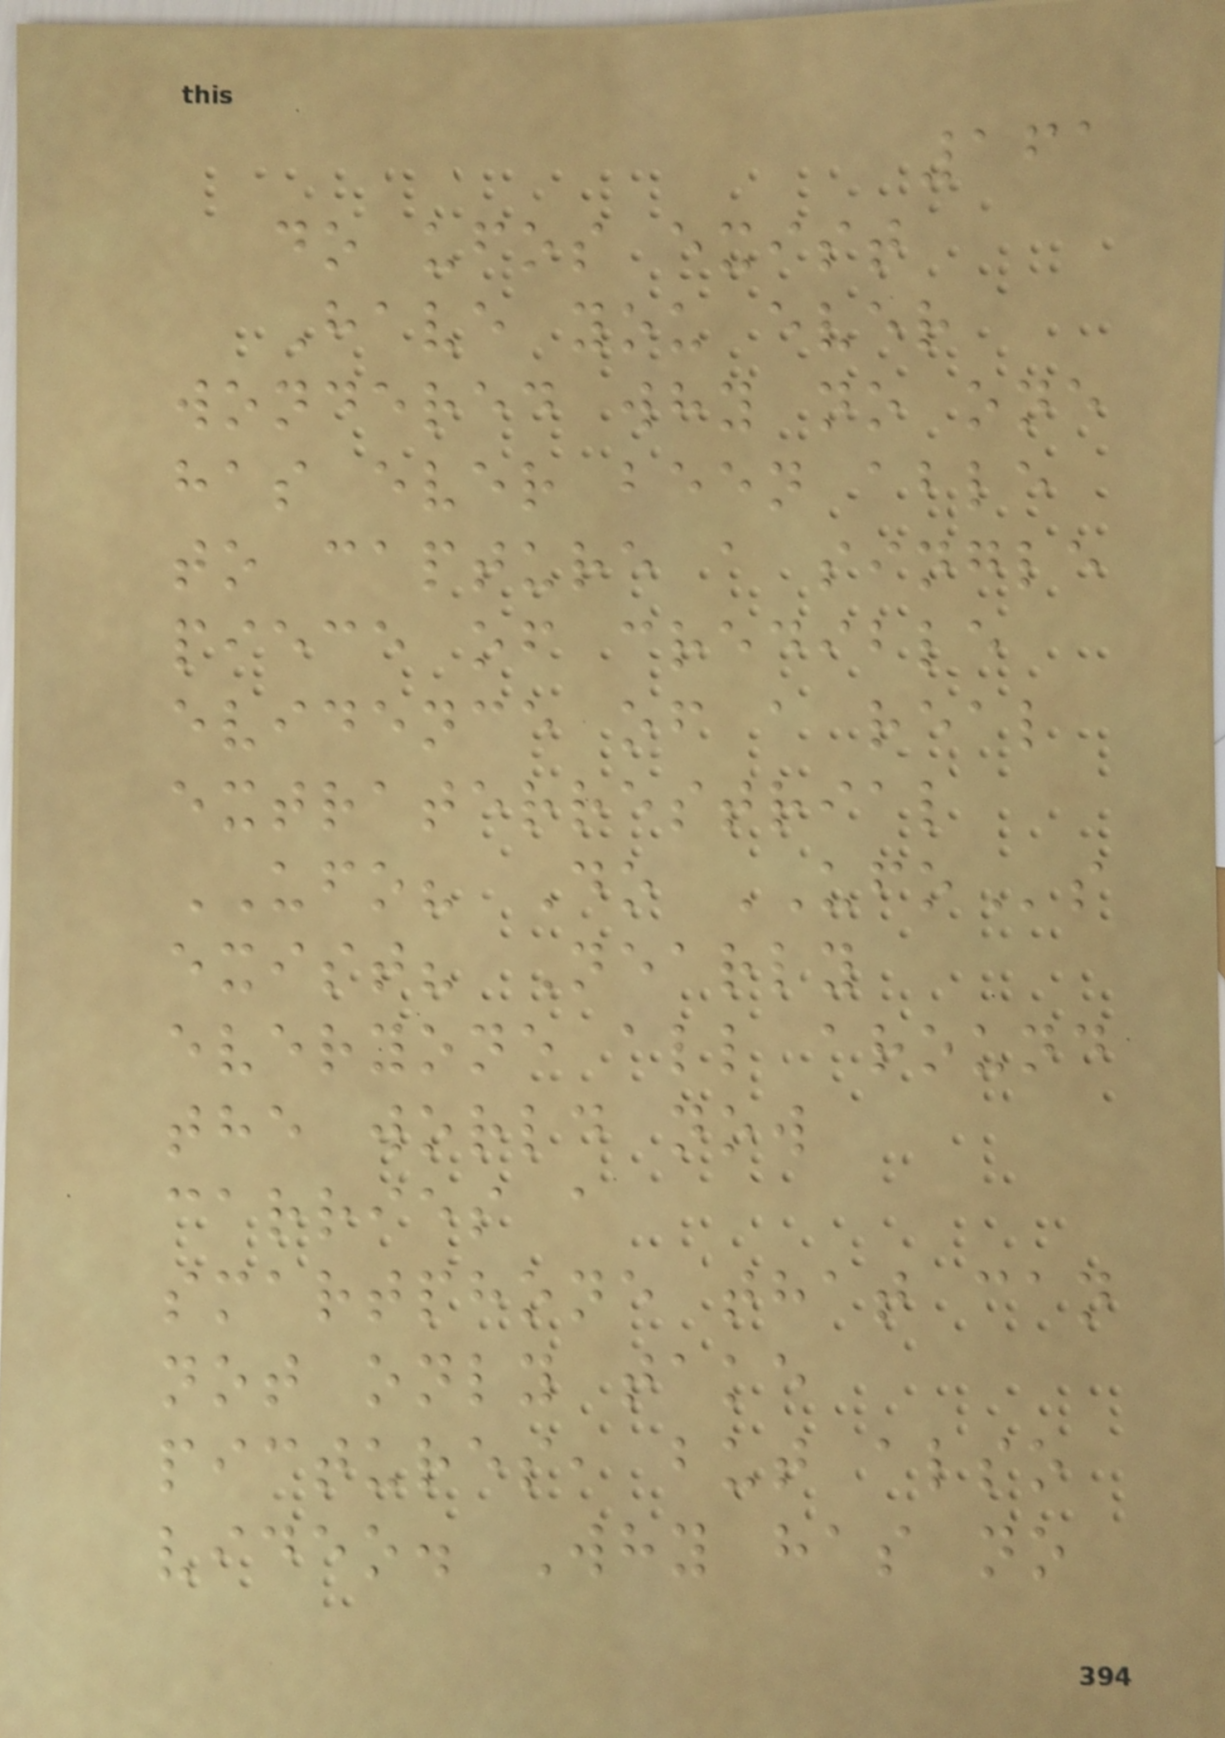161
do ufos exist
Have you ever
wondered why no one
has ever been able
to capture a single
piece of credible
evidence of a real
extraterrestrial
UFO? Do UFOs
exist? Nearly
everyone all around
the world now
carries a
smartphone that can
not only take
pictures, but also
video. Why has no
